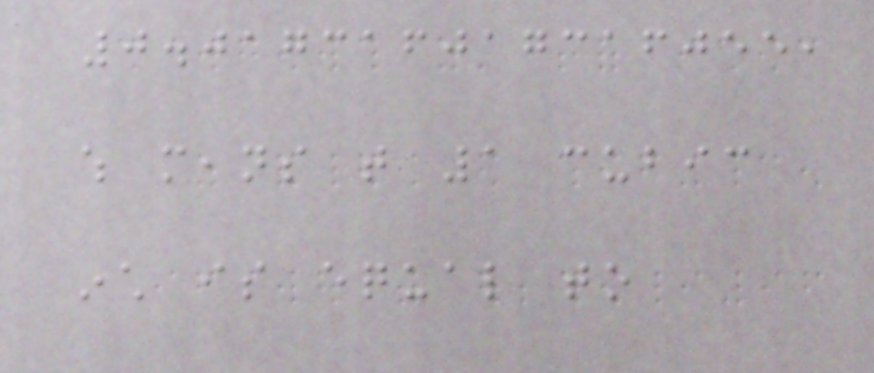0.017316017316055,
which means that 1 cubic
inch is equal to
